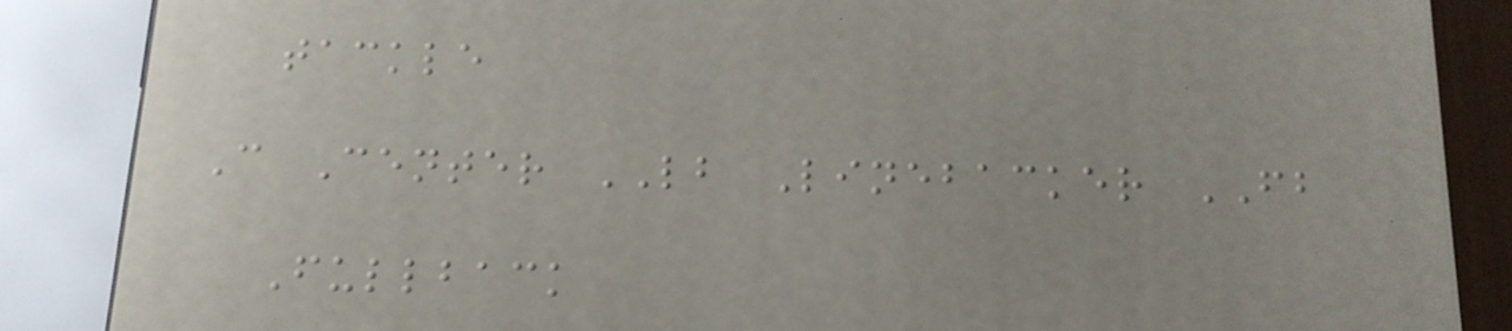tackle
C Center LB Linebacker FB
Fullback
